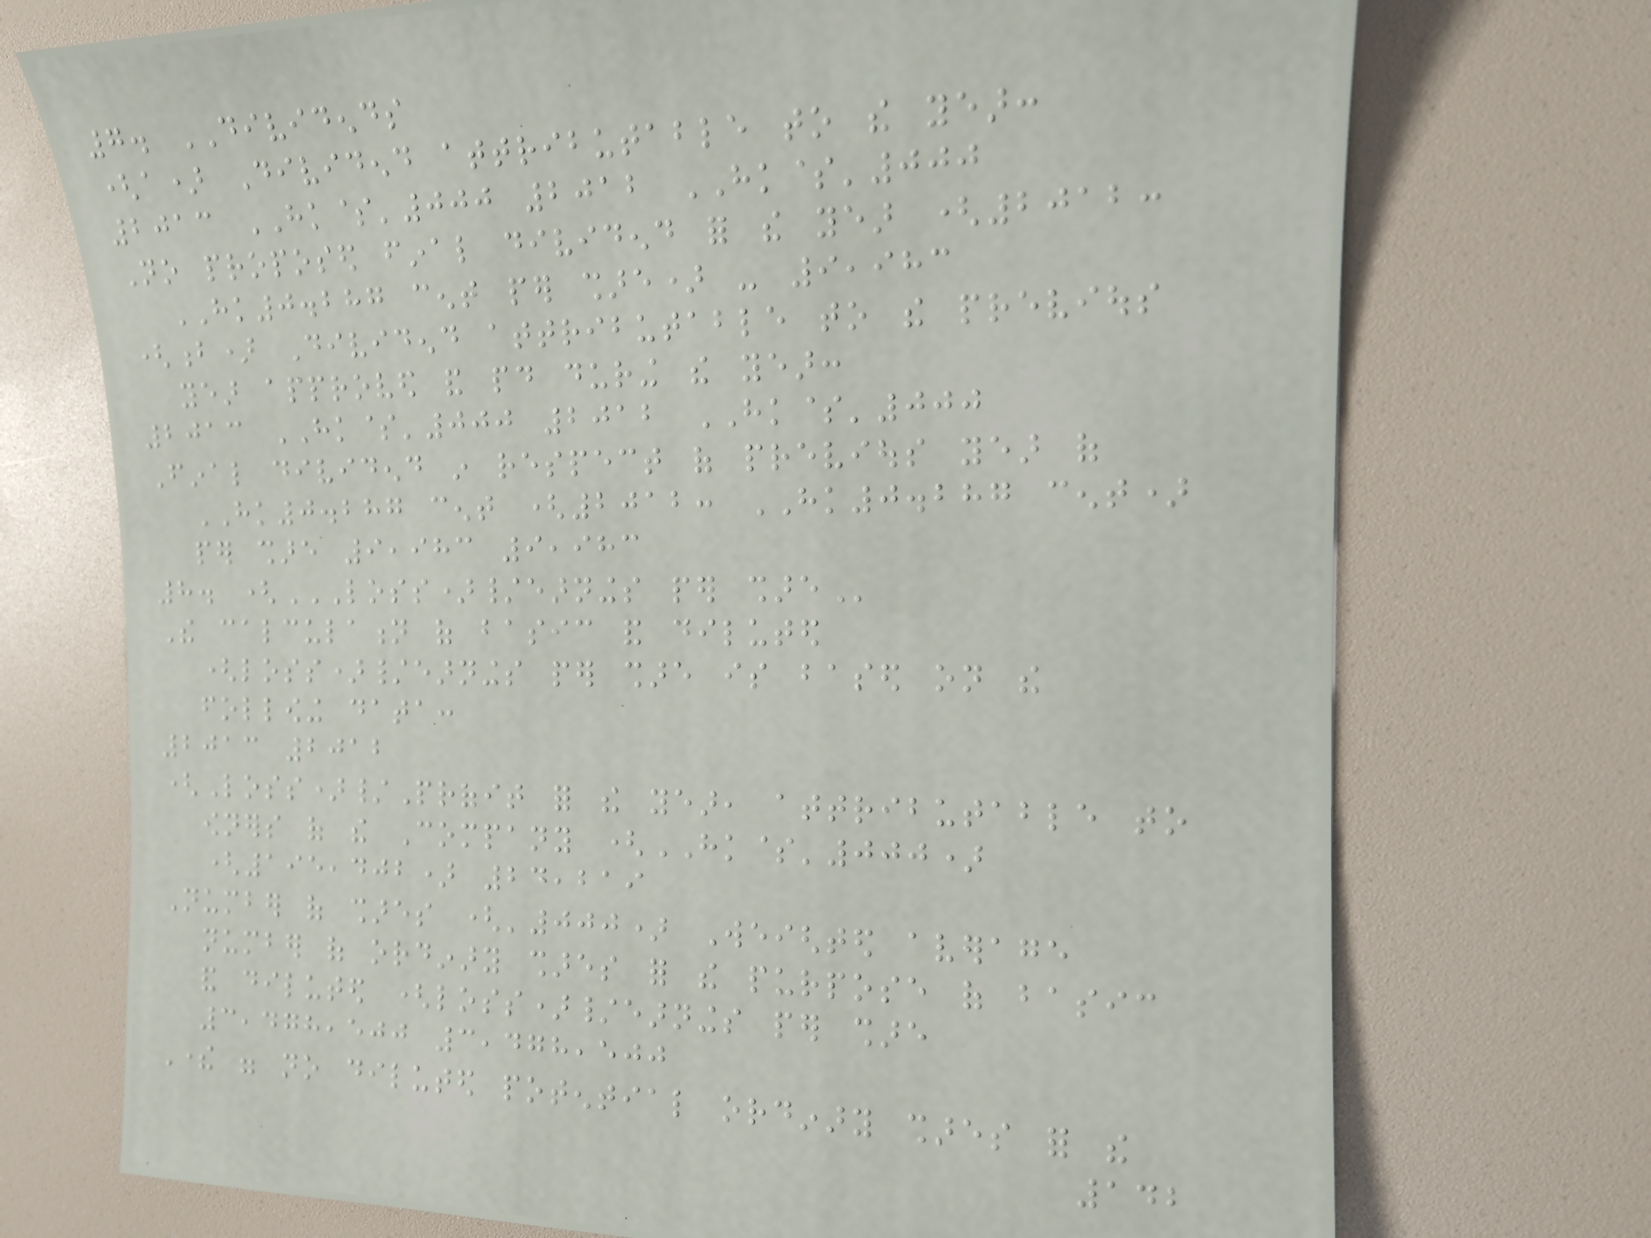7. DIVIDENDS
(a) Dividend attributable to the year:
2013 HK$'000 2012 HK$'000
No proposed final dividend for the year (2012:
HK0.287 cent per share) - 9,983
(b) Dividend attributable to the previous
year approved and paid during the year:
2013 HK$'000 2012 HK$'000
Final dividend in respect of previous year of
HK0.287 cent (2012: HK0.287 cent)
per share 9,983 9,983
8. (LOSS)/EARNINGS PER SHARE
The calculation of basic and diluted
(loss)/earnings per share is based on the
following data:
2013 2012
(Loss)/Profit for the year, attributable to
owners of the Company (HK$'000)
(195,402) 24,219
Number of shares ('000) Weighted average
number of ordinary shares for the purpose of basic
and diluted (loss)/earnings per share
3,478,500 3,478,500
There were no diluted potential ordinary shares for the
142
